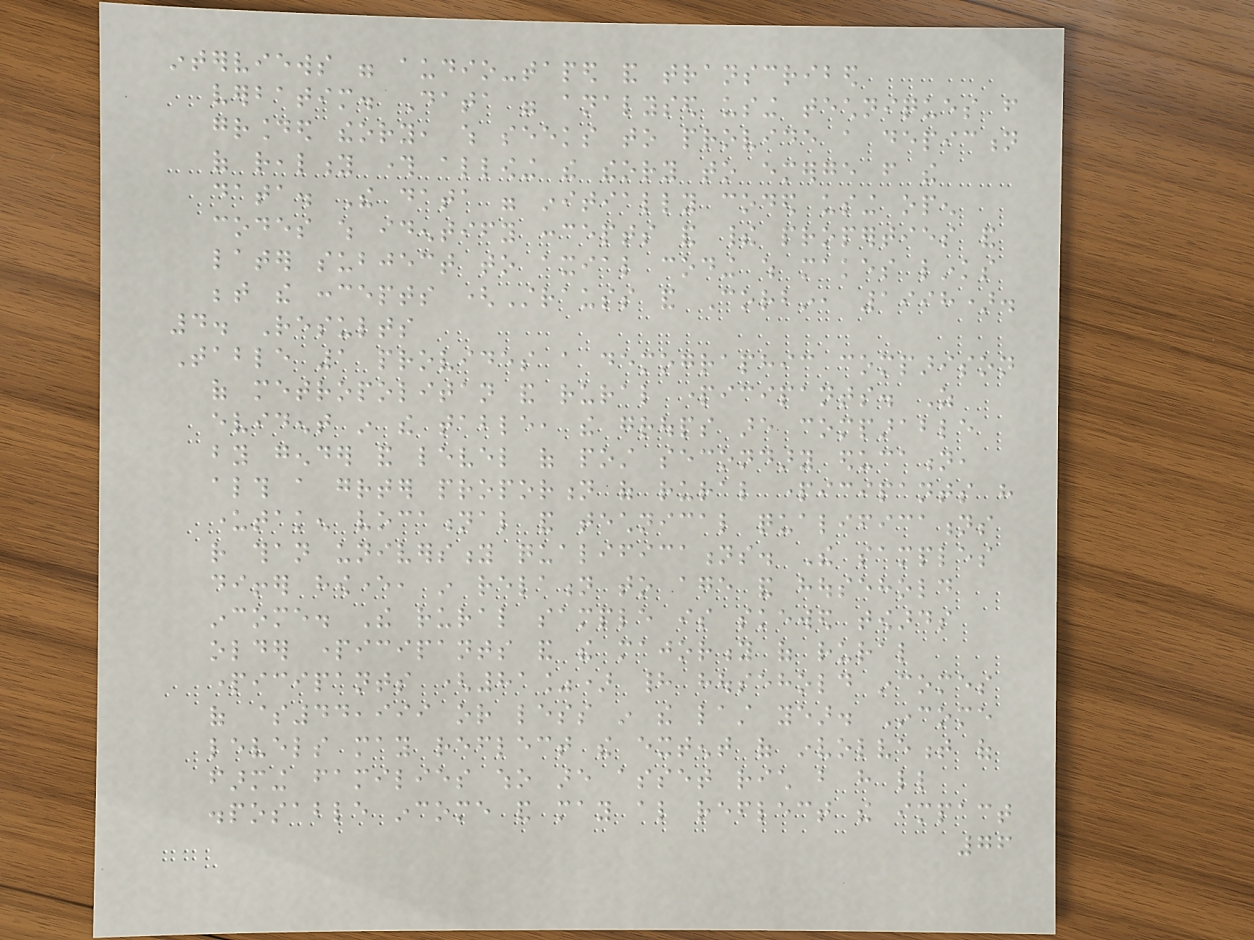interviews were audio-taped and transcribed
verbatim. Data were analysed using techniques from
grounded theory, which seeks to provide a depiction
of reality through allowing the theory to emerge from the
data. The data were initially coded using open
codes which identify concepts and their properties and
later subject to axial coding which makes links
between the concepts (Strauss and Corbin, 1998).
4. Results
Table 1 provides a demographic comparison
of metropolitan and rural participants. As
evident in the table, the groups are comparable
by gender and level of post secondary education,
although a greater proportion of rural participants have
undertaken vocational and technical qualifications
rather than university qualifications. The samples
differ however, in relation to age and household
income. The rural sample is skewed towards
older participants and the majority of rural
participants (81%) had household incomes
of $44,999 or less in the last year. Income
levels may reflect the extent of involvement of
farming families who are asset rich but have little
disposable income and may also reflect the impact
76
